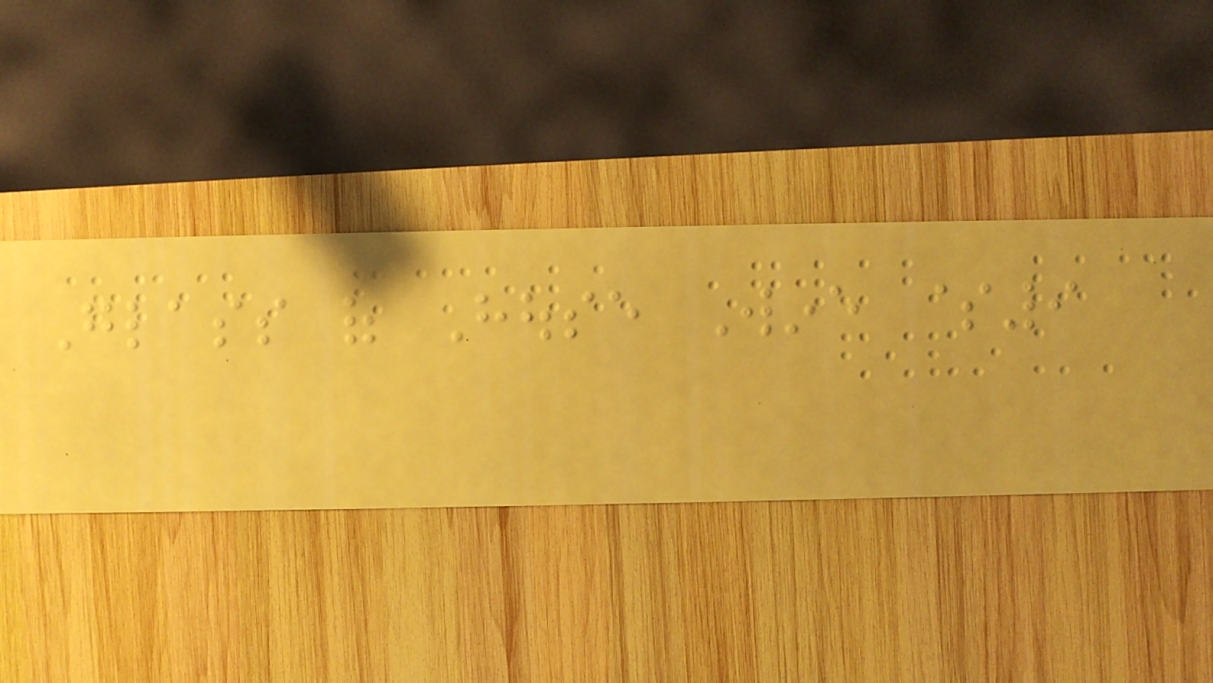Glass of House Wine $9
